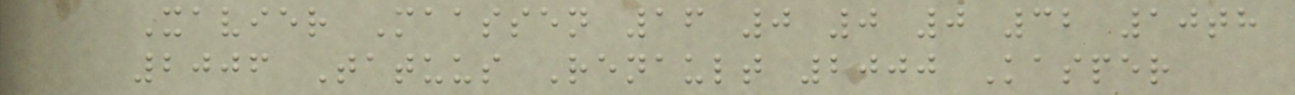Xavier Maassen 16 0 0 0 32 10th
2006 Tatuus Renault 2000 Kasper
